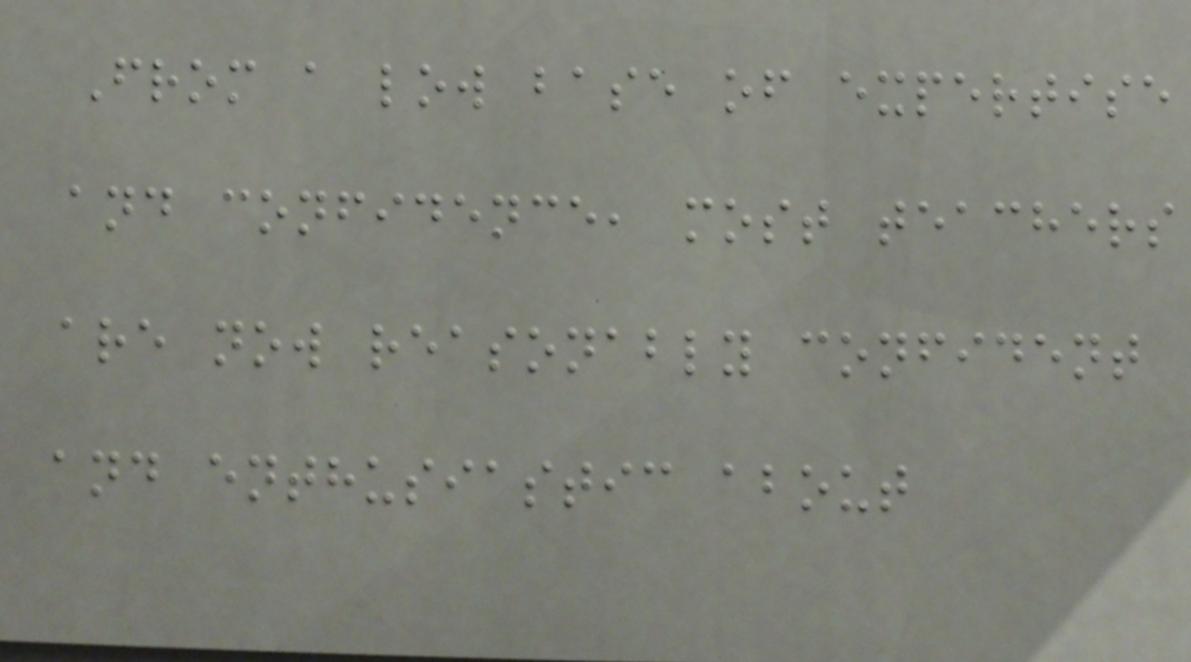From a low base of expertise
and confidence, most teachers
are now reasonably confident
and enthusiastic about
